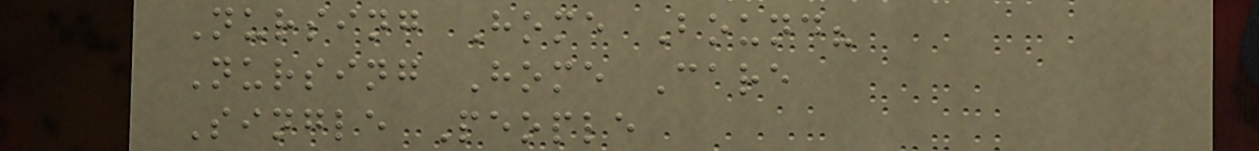Nursing Home Bound?
Nursing Home Care
Single People
